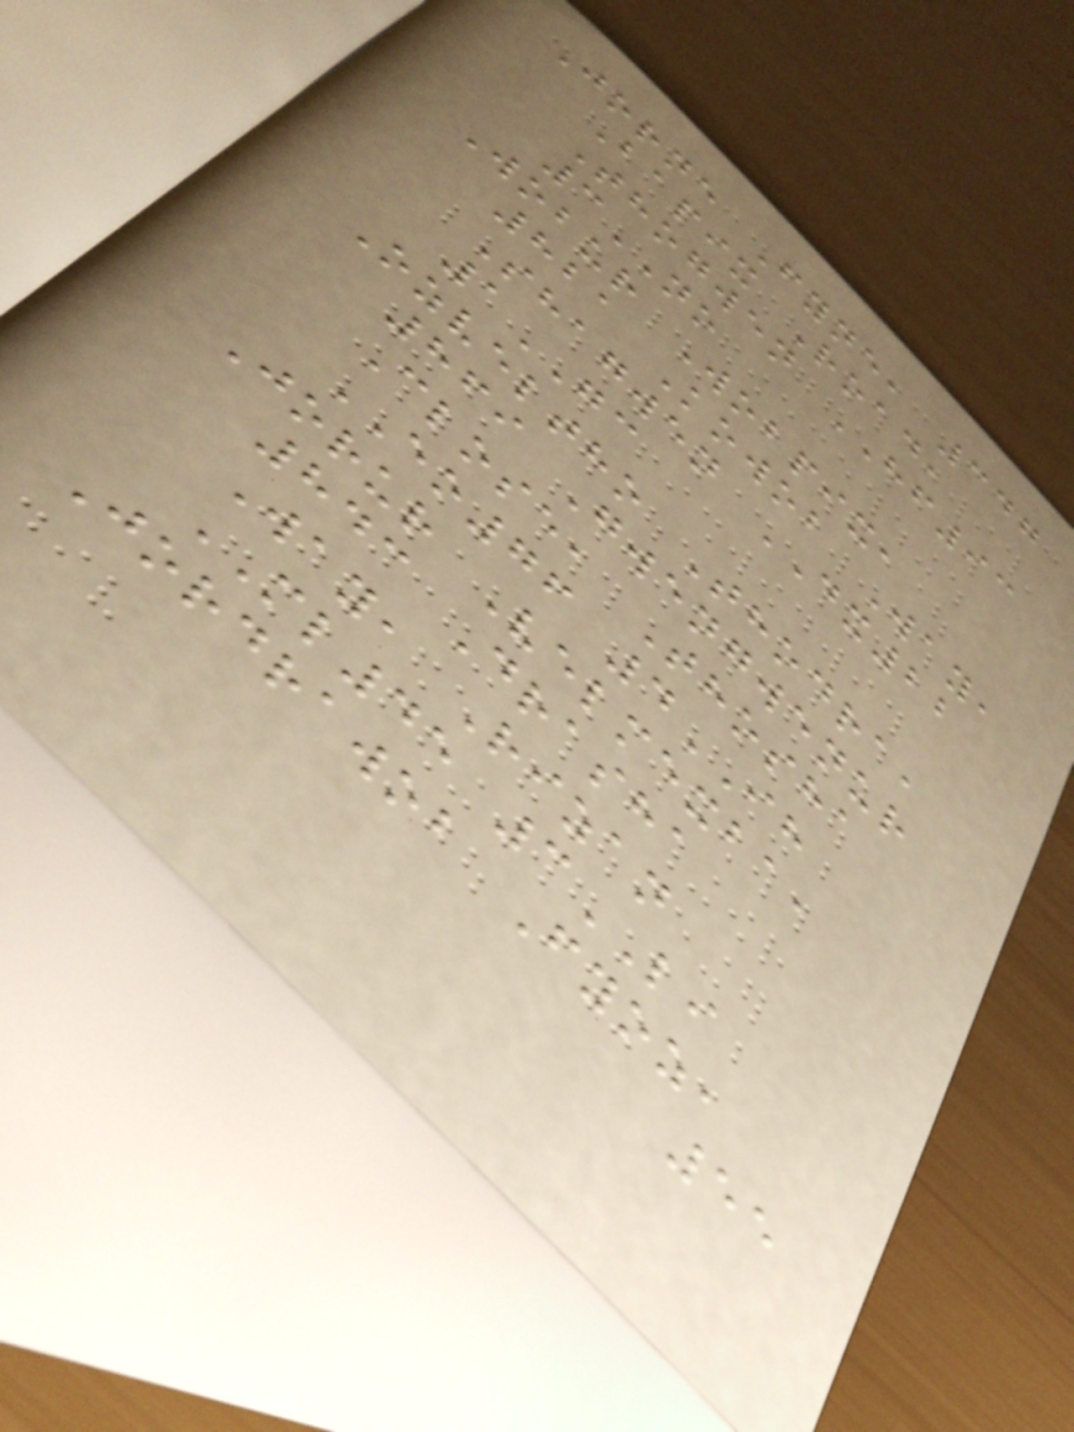Jorne Fyne, 347
Bapix Road,
Thogwen HF93
3NO
Wobur Wobpix,
821 Kowob Way,
Shagwen DX22
1GC
Ozveltho Thodra,
869 Gwengwenur
Close, Thosha
EO76 4IH
Jorur Velmexba,
843 Drasha
Way, Rizan
ML45 3LI
Jordrawob Fyoz,
55
